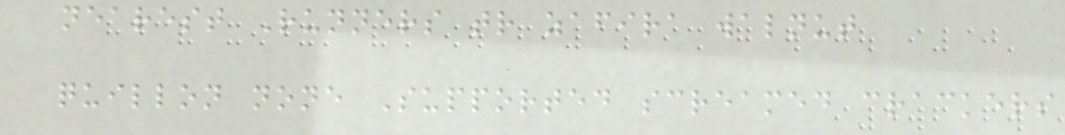nearest Runners tr zafira walnut
quillon none Supported screamed crackers
